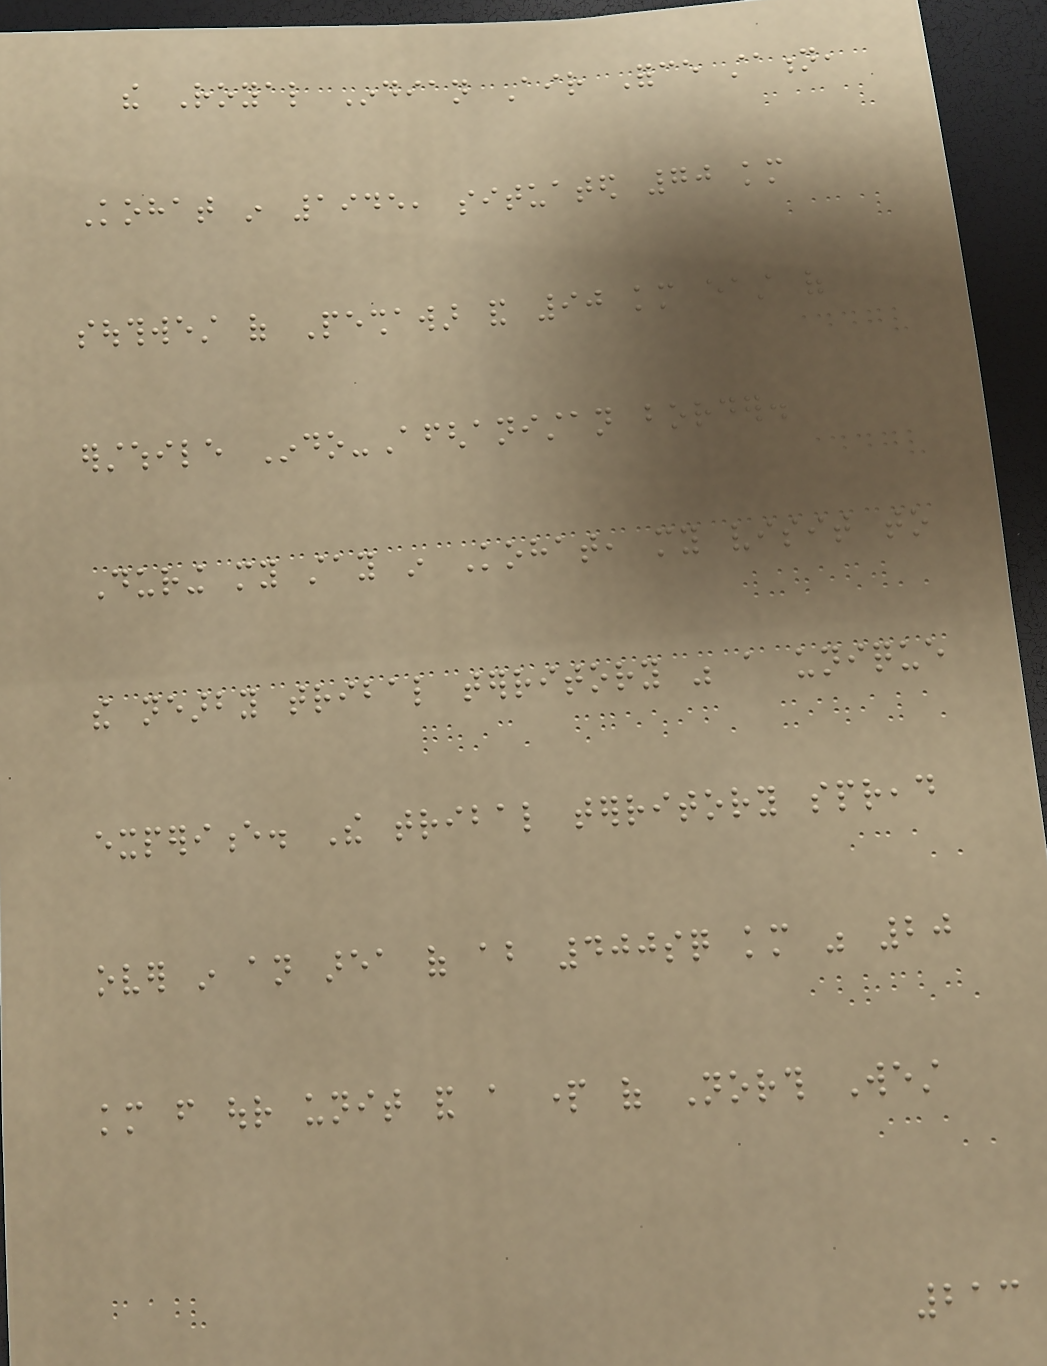the Royal Indian Air Force station,
Kohat in 1945, situated 70 km
southwest of Peshawar and 90 km east of
erstwhile Indo-Afghanistan border.
During my stay in Kohat, my visit to
the nearby tribal territory was a unique
experience. The tribal territory spread
over in an area of about 400sq km was 20
km from our unit and a part of North West
213
